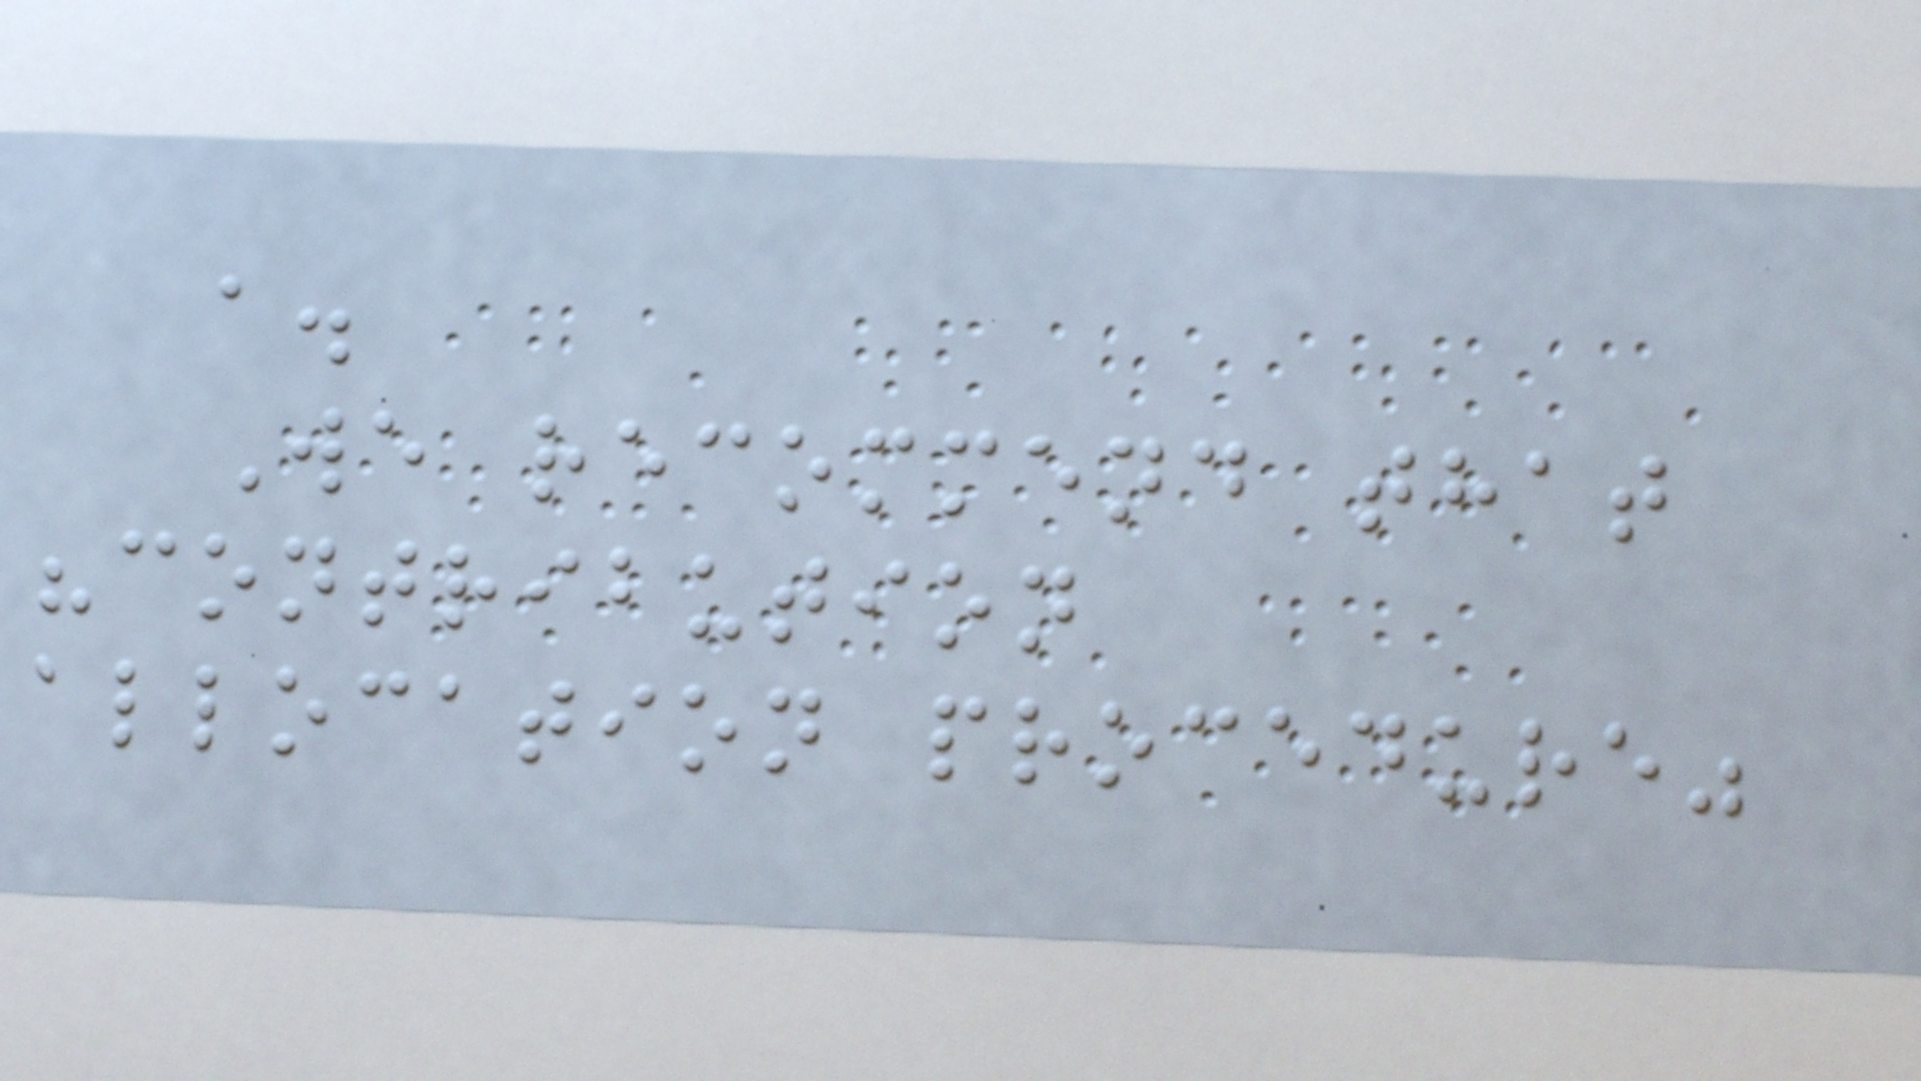a.
We recommend that
"contribution
allocation procedure"
